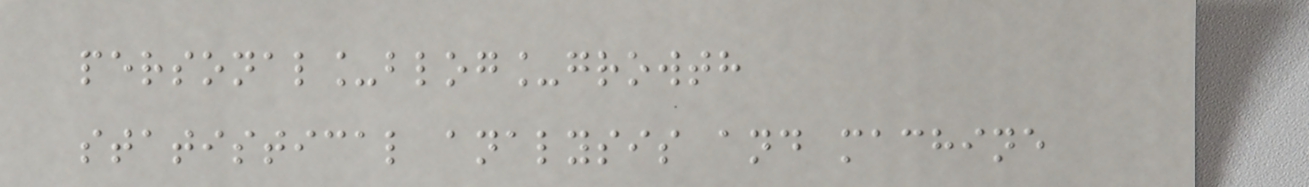personal_blog_growth
statistical analysis and machine
